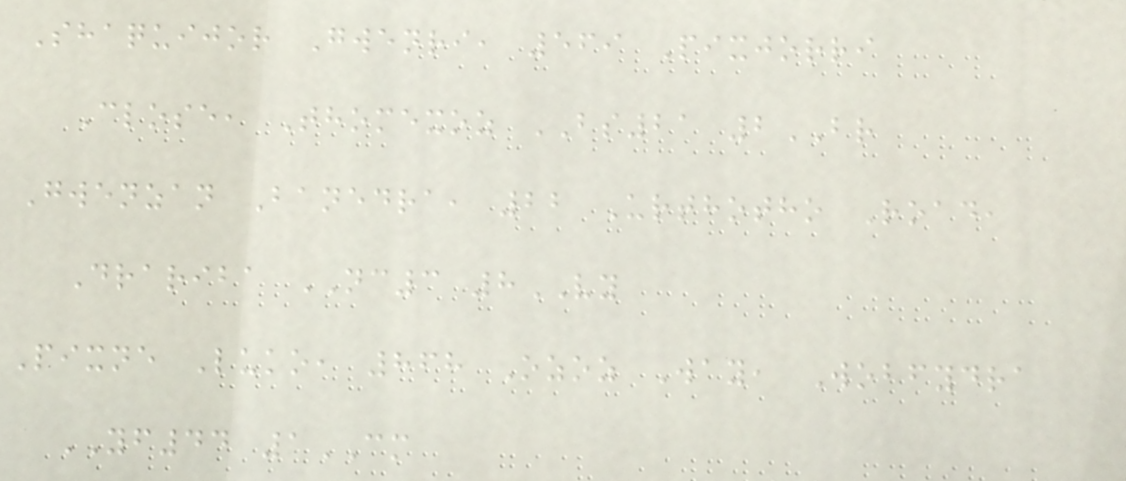Shaquijor Gwenri, 569 Pixjorri
Close, Thomexoz BS21 2BR
Gwenzan Banedra, 22 Urthotho Road,
Drariba NC3 8VY
Pixne Luko, 868 Ozoz Way, Wobfydra
YF44 1CM
